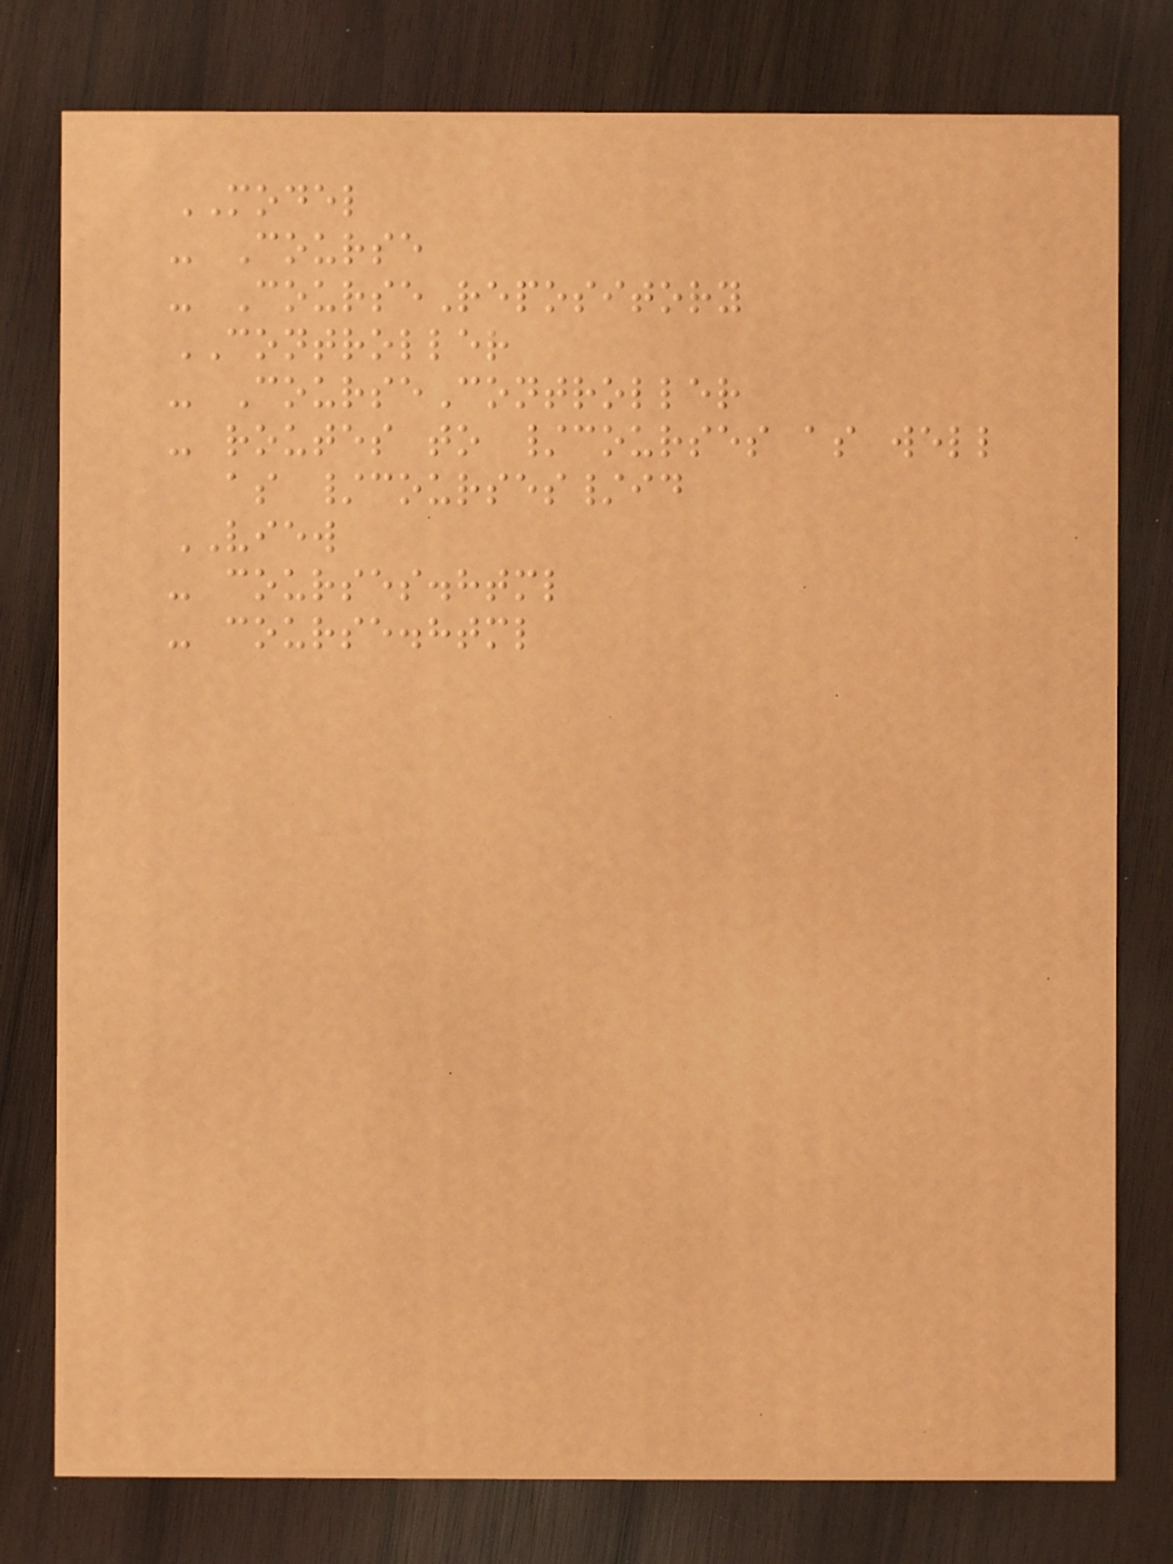MODEL
- Course
- CourseRepository
CONTROLLER
- CourseController
- routes to /courses as well
as /courses/id
VIEW
- courses.html
- course.html
